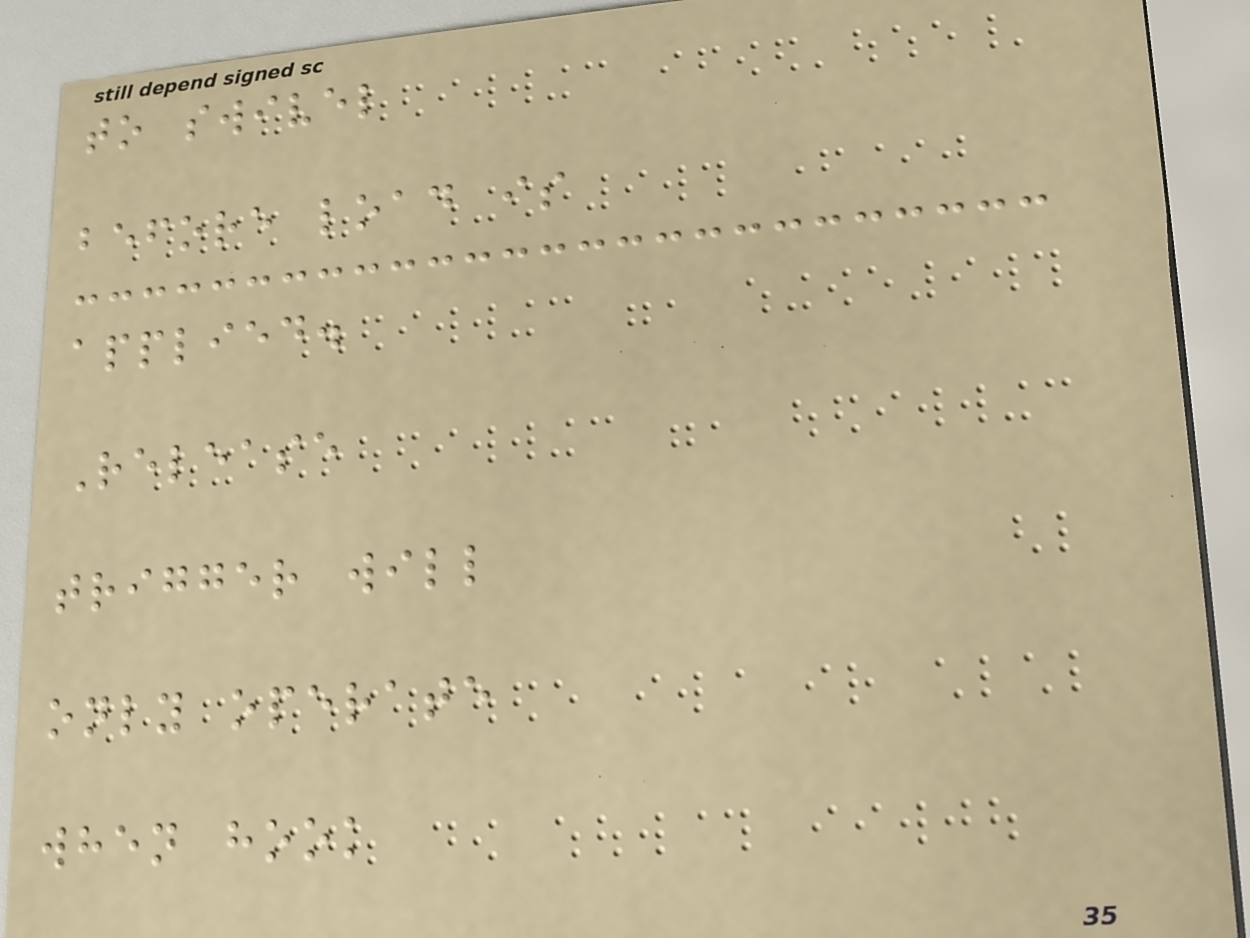to swivel
before load is
applied.
Release
trigger will
only operate
when hook
